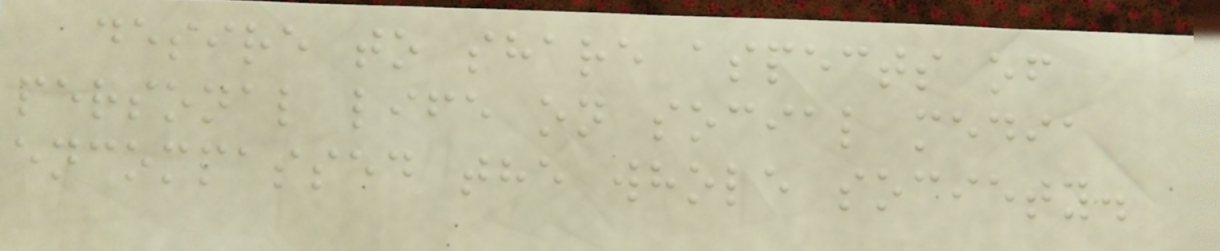desire to share aspects of
personal life on social media
encompassed the whole society.
